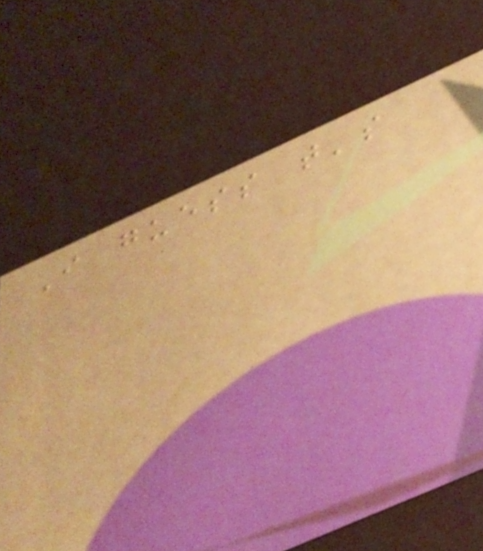I guess that's
